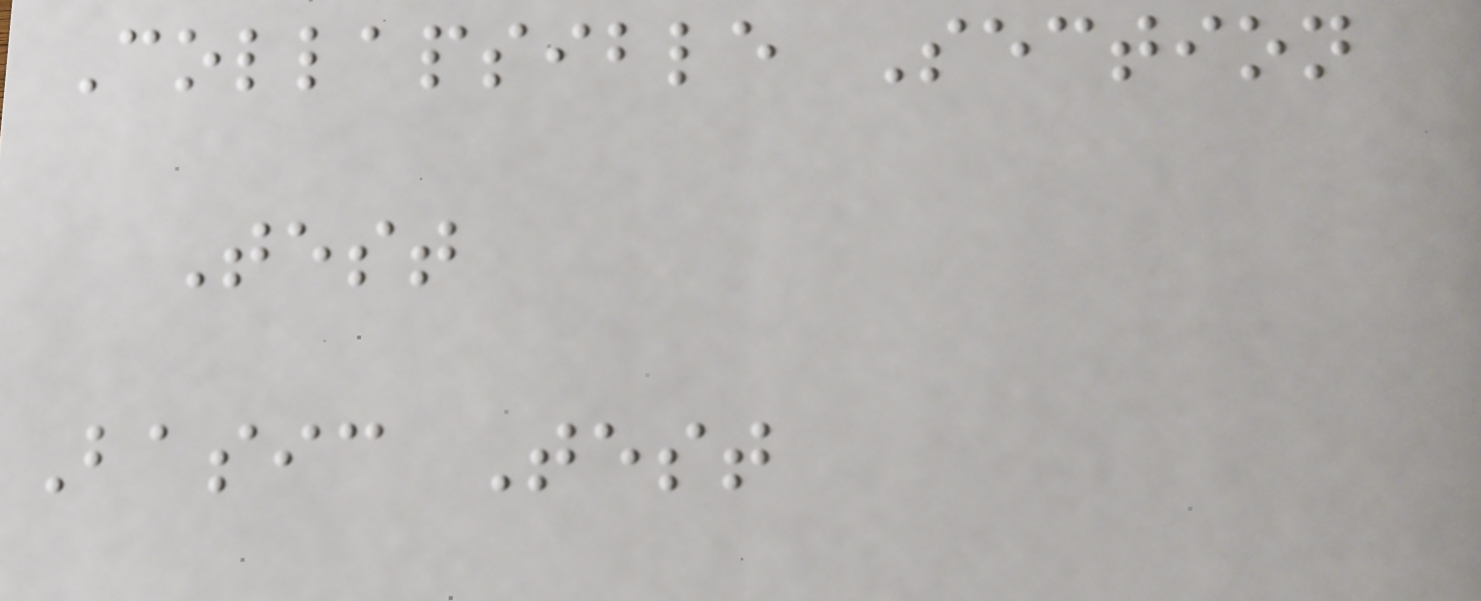Collapsible Section
Test
Basic Test
